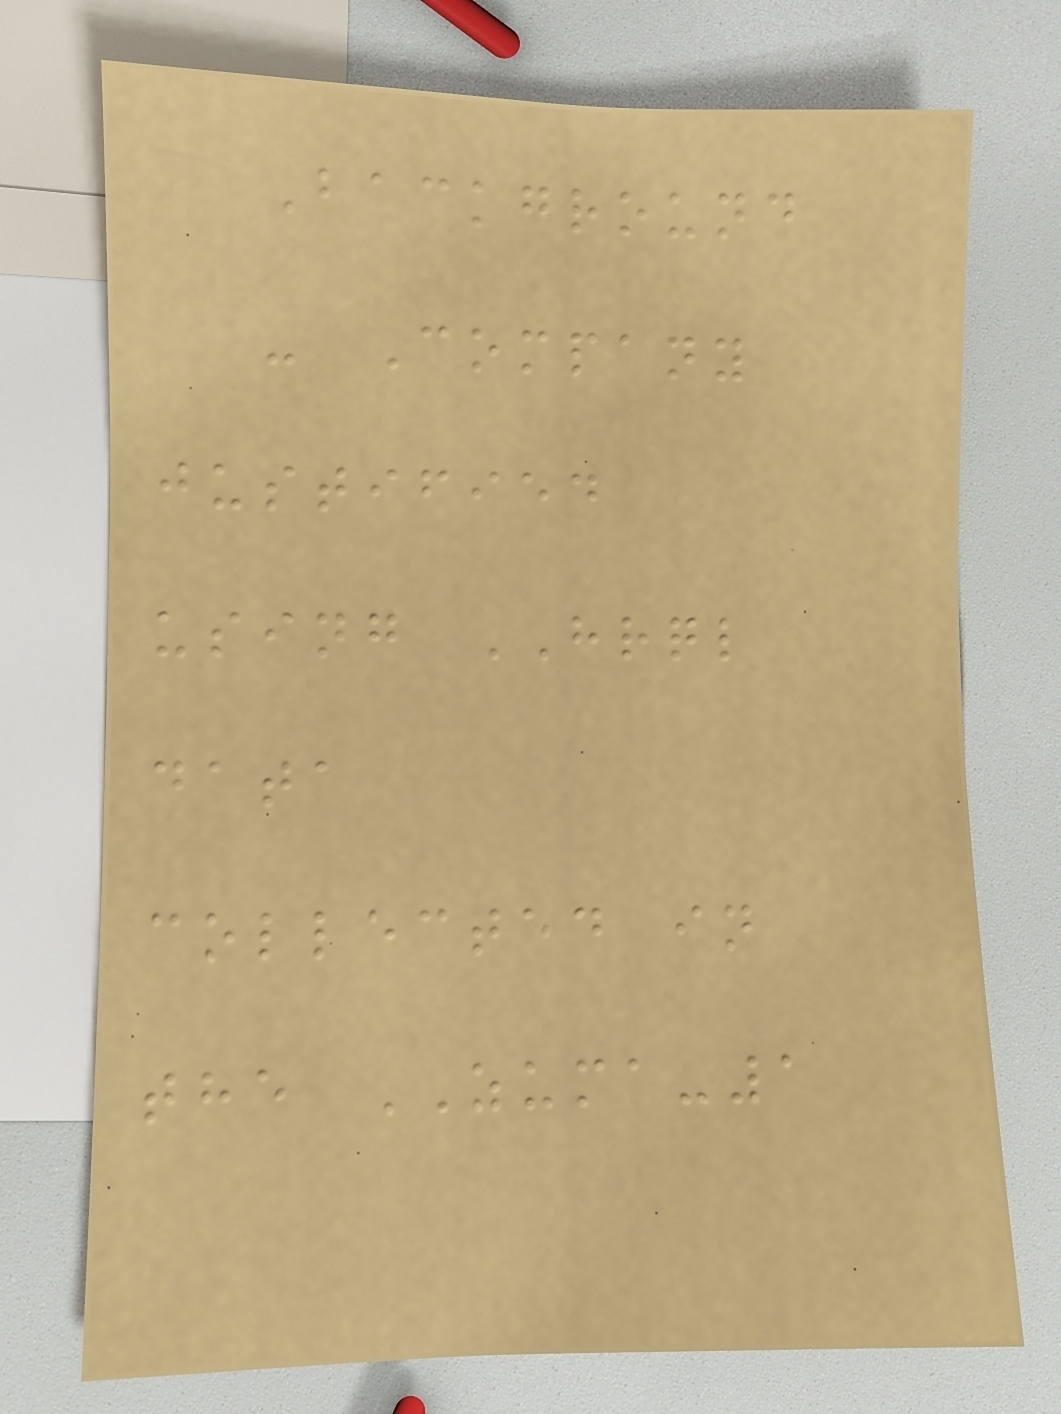Background
- Company
justified
using HRQL
data
collected in
the ZUMA-1
